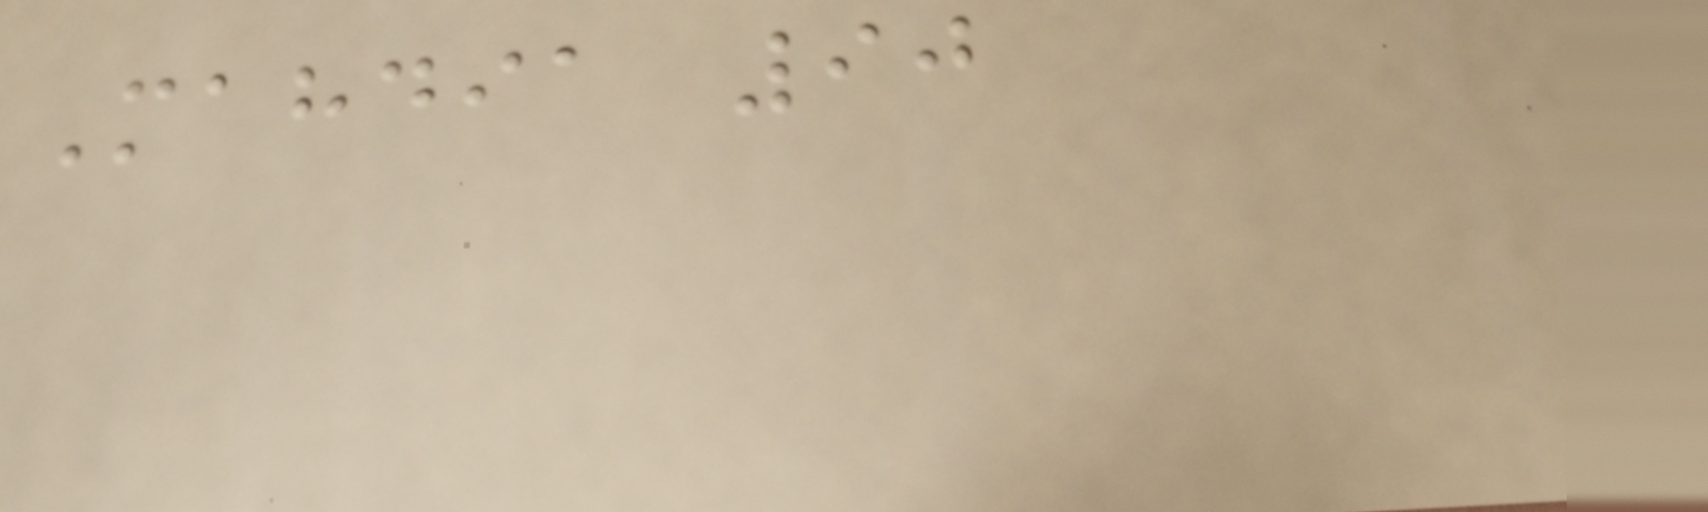Mahdia 90
